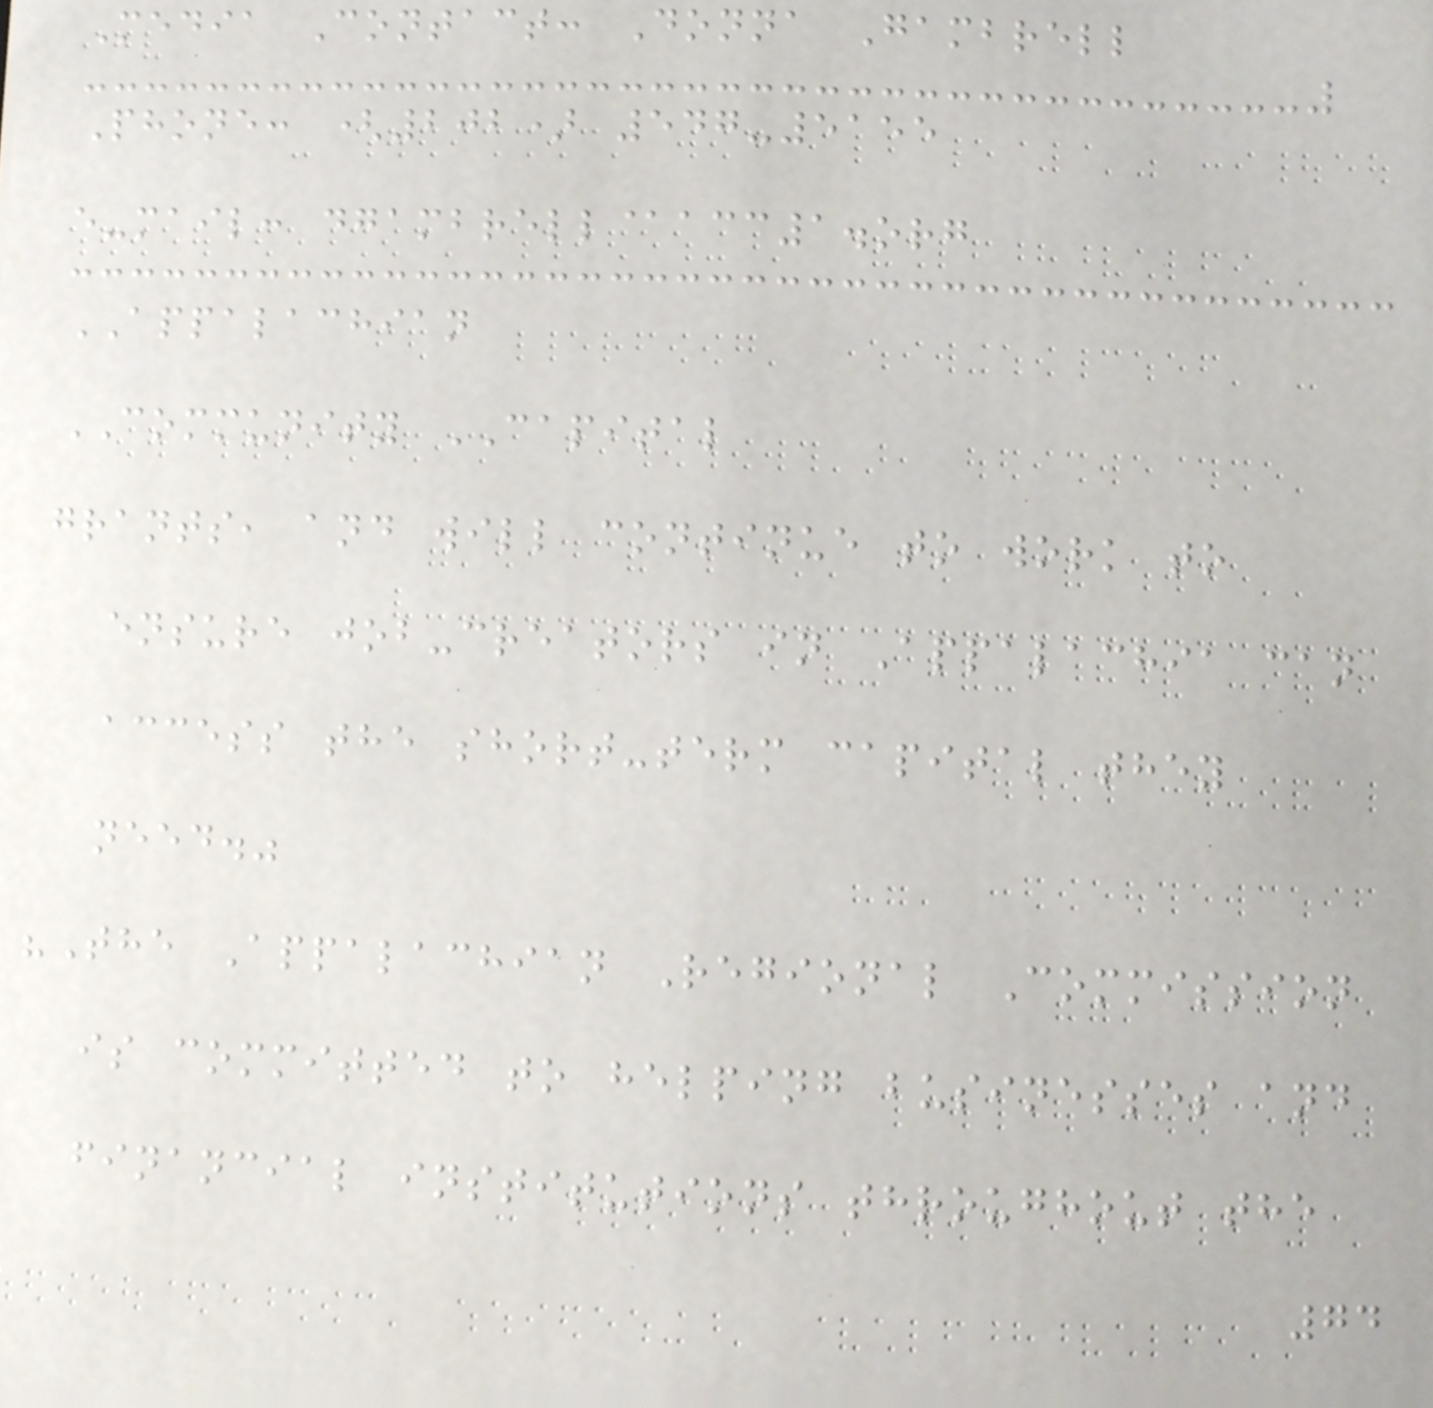Media Contact: Donna Gambrell
Phone: (202) 547-5155
e-mail: dgambrell@acc1.org
APPALACHIAN
COMMUNITY CAPITAL
grants, and will continue to work to
ensure job-creators in Appalachia can
access the short-term capital they
need."
"The Appalachian Regional Commission
is committed to helping businesses and
financial institutions throughout the
74
